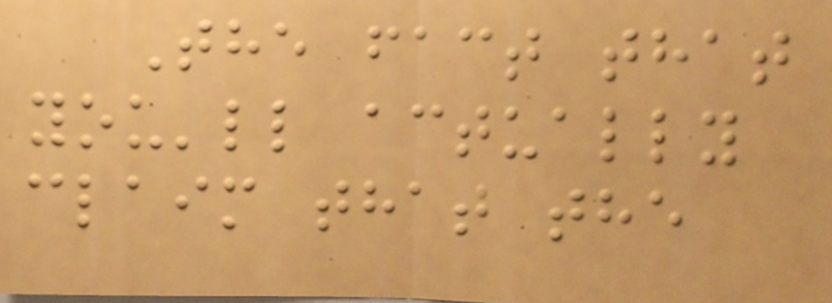The fact that
you'll actually
claim that the
